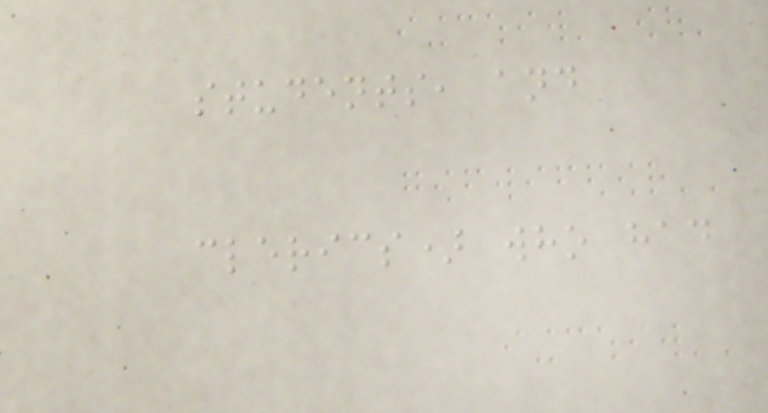students, and
clerics) who had
